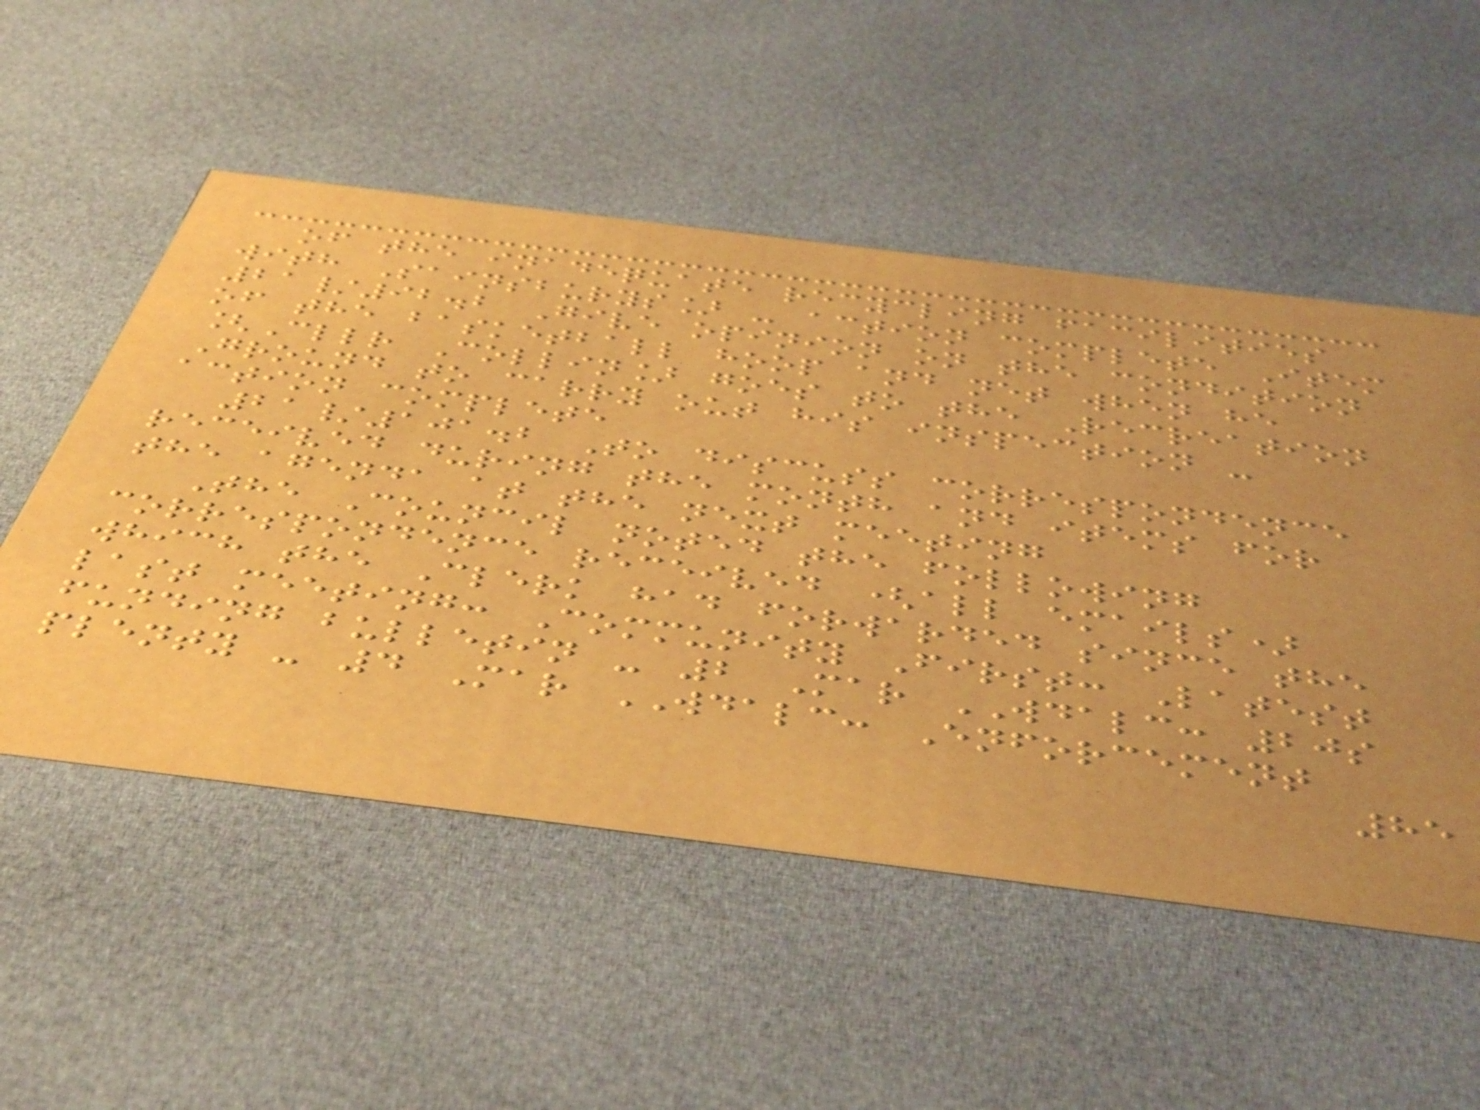of the inadequate recycling facilities
with Sainsburys] - action complete Item
21/92.2 Give opinion on the condition
of the basketball hoop and net when he
[Cllr Collin] goes to the Recreation
Ground to carry out his inspection -
action complete
21/101.2 To discuss correspondence
received during the month and items for
the agenda at the next meeting
The Council noted the following
correspondence received (all emails)
which the Clerk had forwarded since the
last meeting: Community First: Latest
funding bulletin - 2 Mar WDALC: 20s
plenty - 4 Mar WDALC: Enforcement
85
